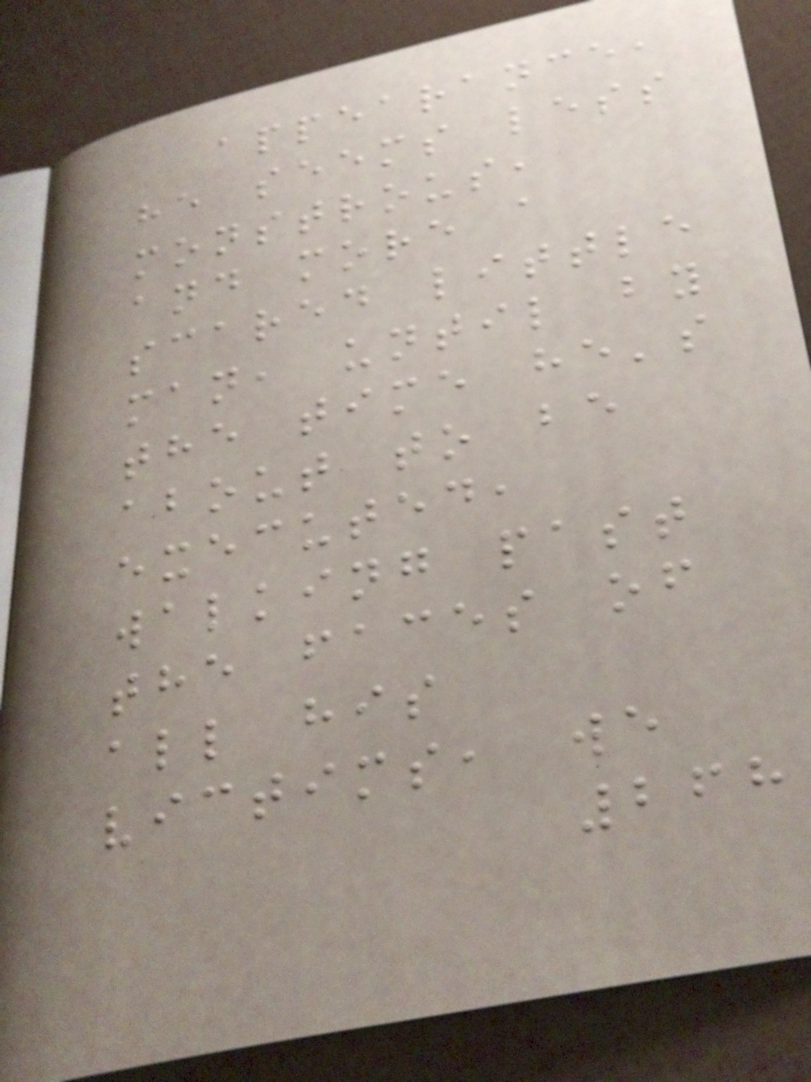appearance,
he seems less
monstrous,
and more a
scared little
man, until by
the time he's
about to be
executed,
walking past
the faces of
all his
victims, we
268
